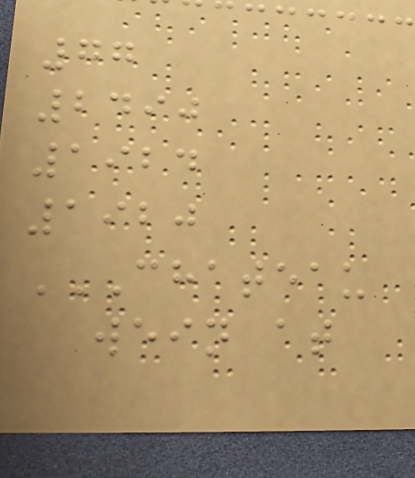77
2490
1924
1920
CHATEAU
WEIN AT
